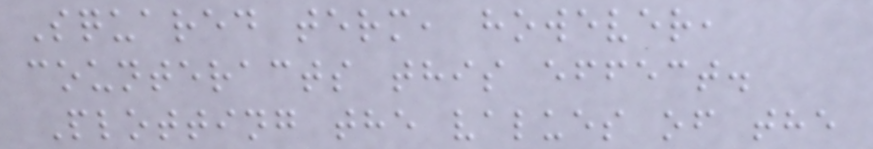Squared term, however,
counteracts this effect.
Plotting the values of the
